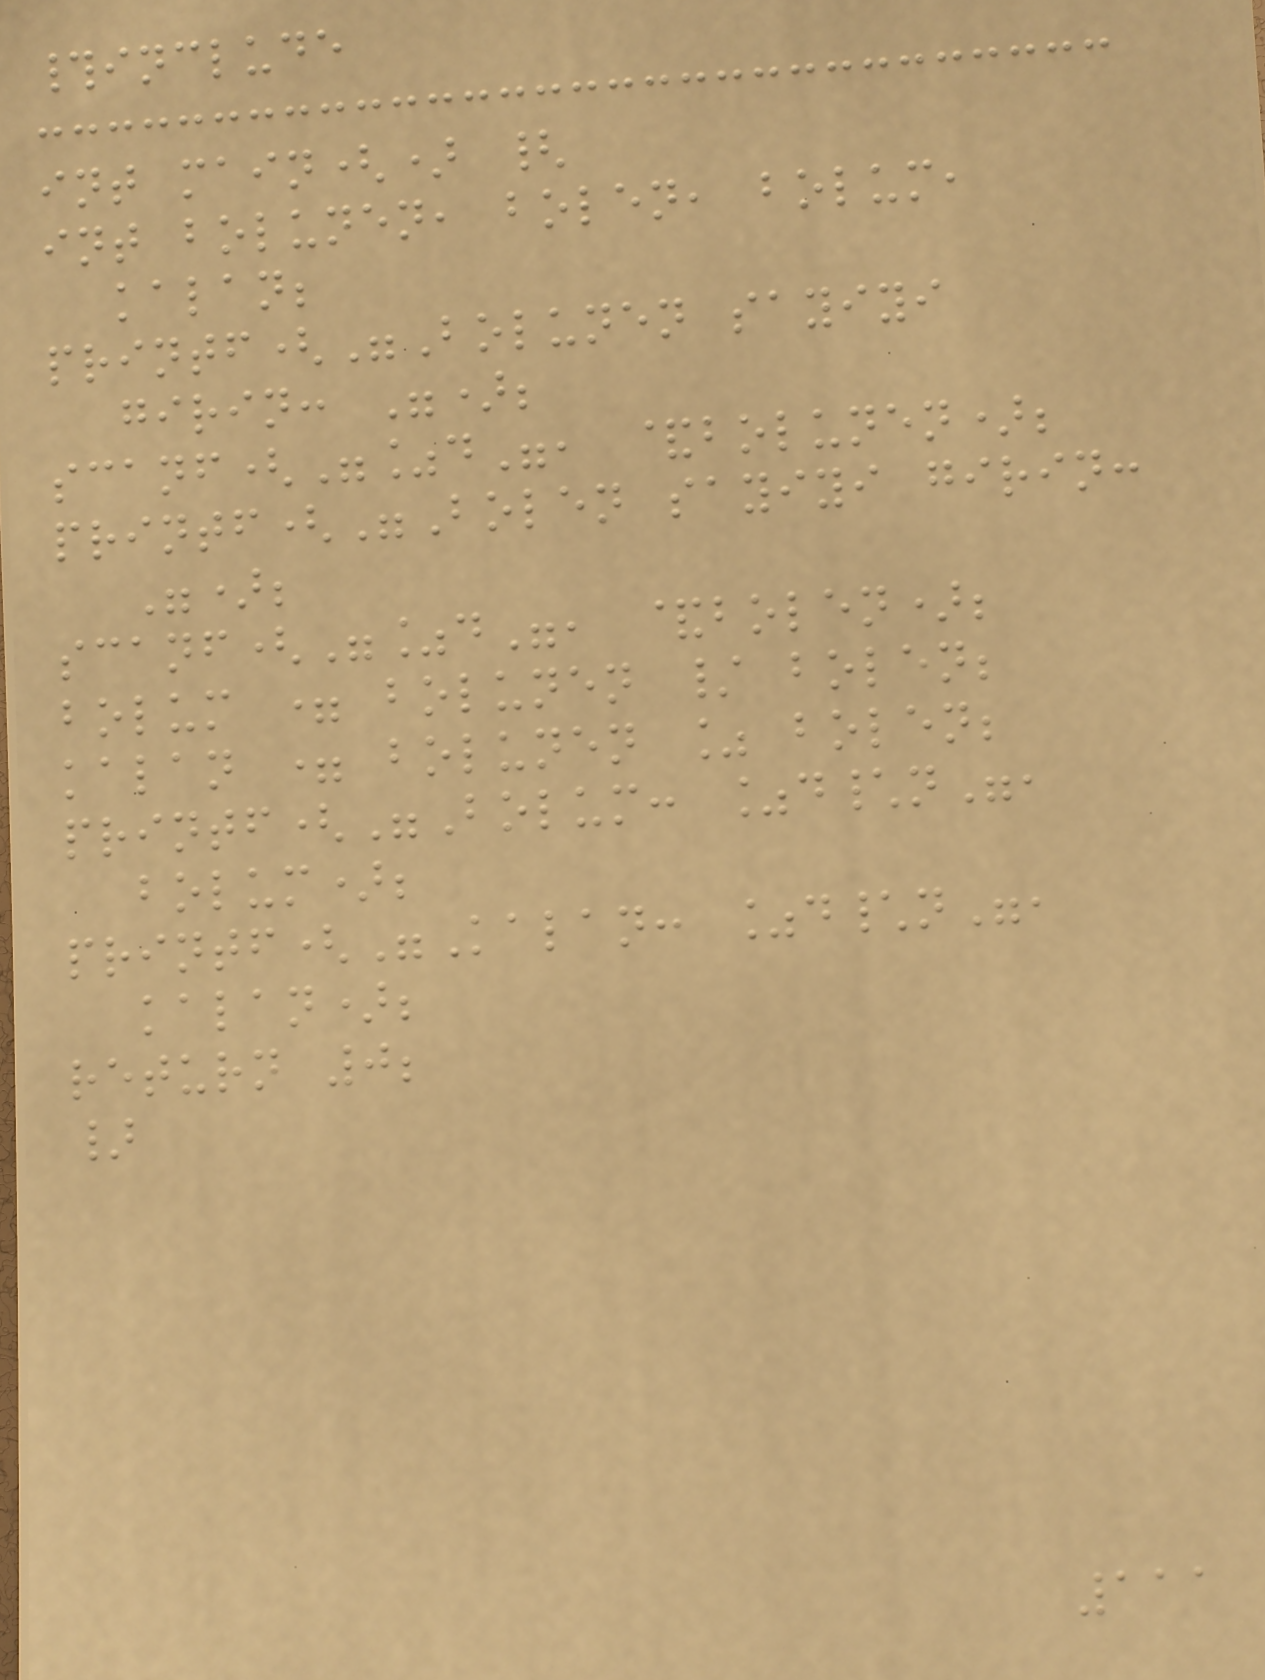#include
int main() {
int bolunen, bolen, bolum,
kalan;
printf("Bolunen sayiyi
girin: ");
scanf("%d", &bolunen);
printf("Bolen sayiyi girin:
");
scanf("%d", &bolen);
bolum = bolunen / bolen;
kalan = bolunen % bolen;
printf("Bolum: %d\n",
bolum);
printf("Kalan: %d\n",
kalan);
return 0;
}
111
